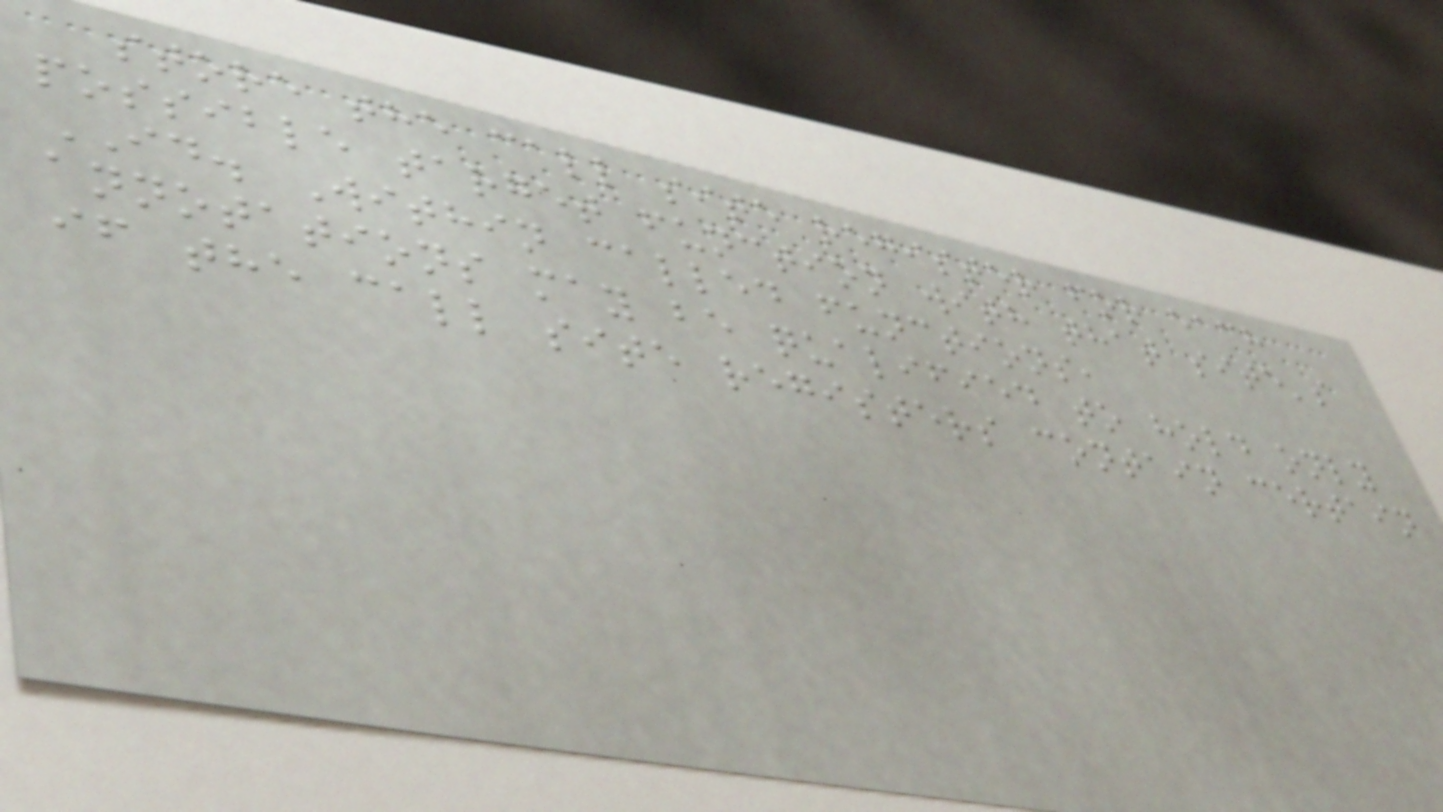store the call site register for each
possible target function with that site's
ID. Within called functions,
annotations may be qualified to hold only
if the call site registers contain certain
